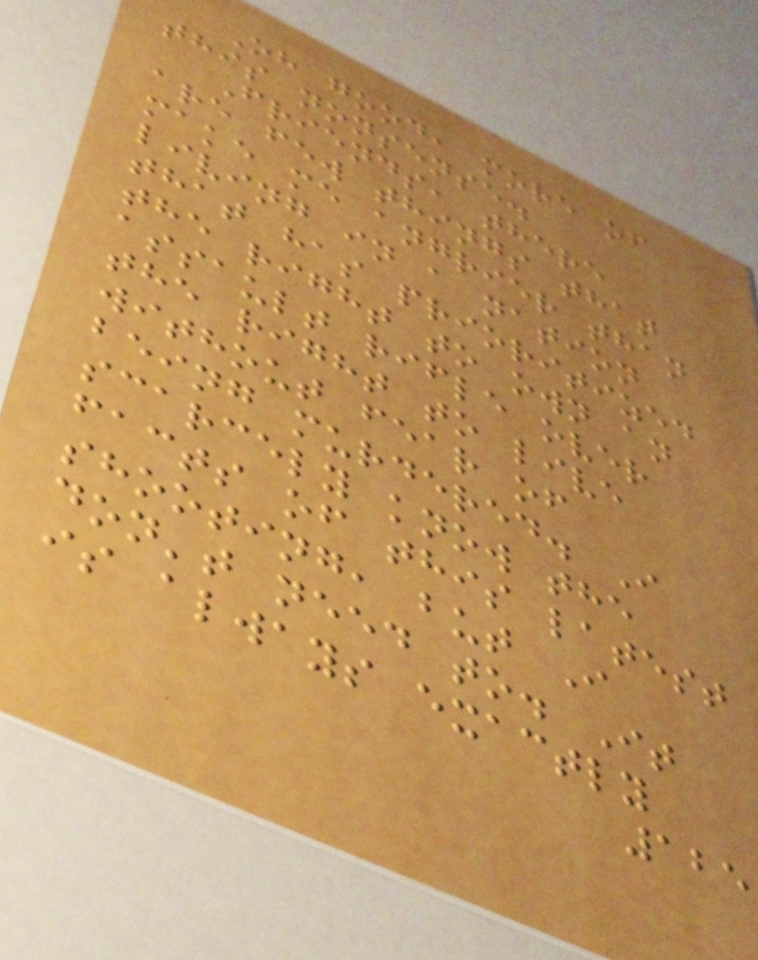Oh good, more of
this nonsense.
Friends, there
are few things that
make me angrier than
living in a nation
that has prioritized
the right to own an
assault rifle over
the right to live
without fear of
being murdered. I
scarcely know the
facts of this latest
shooting, but I
don't need to. It
is always exactly
125
